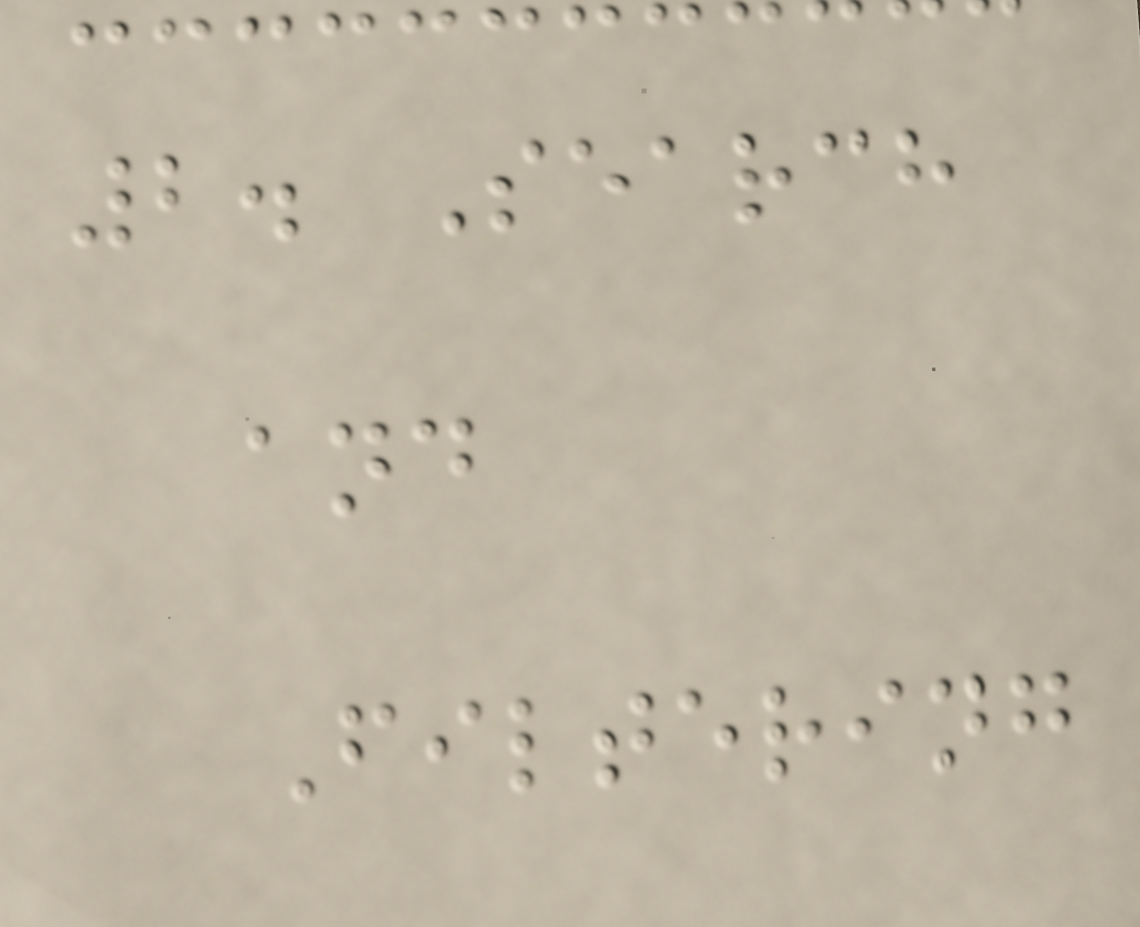2. Search
and
Filtering
